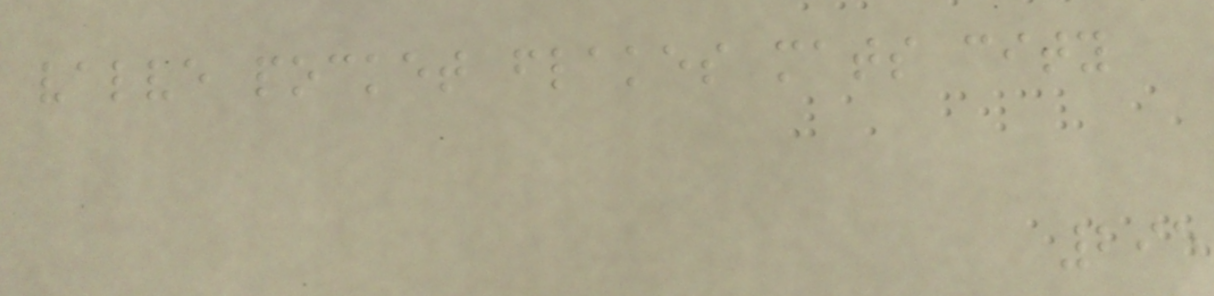valve pocket flakes mats city
295
